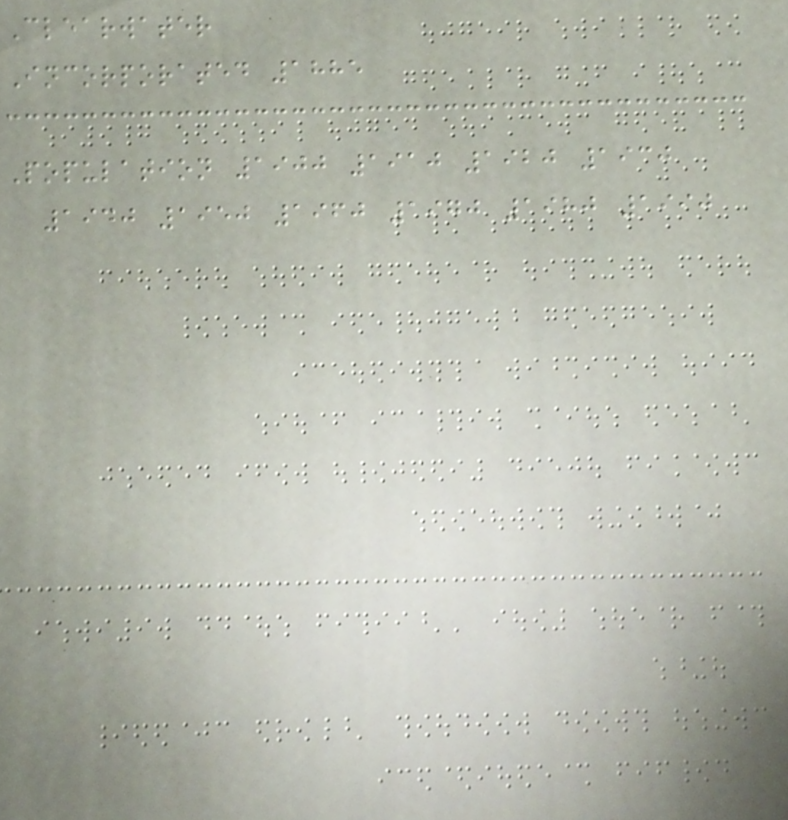Clearwater
Incorporated 1885
Population 1900 1910 1920 1930
1940 1950 1960 1970 1980 1990
